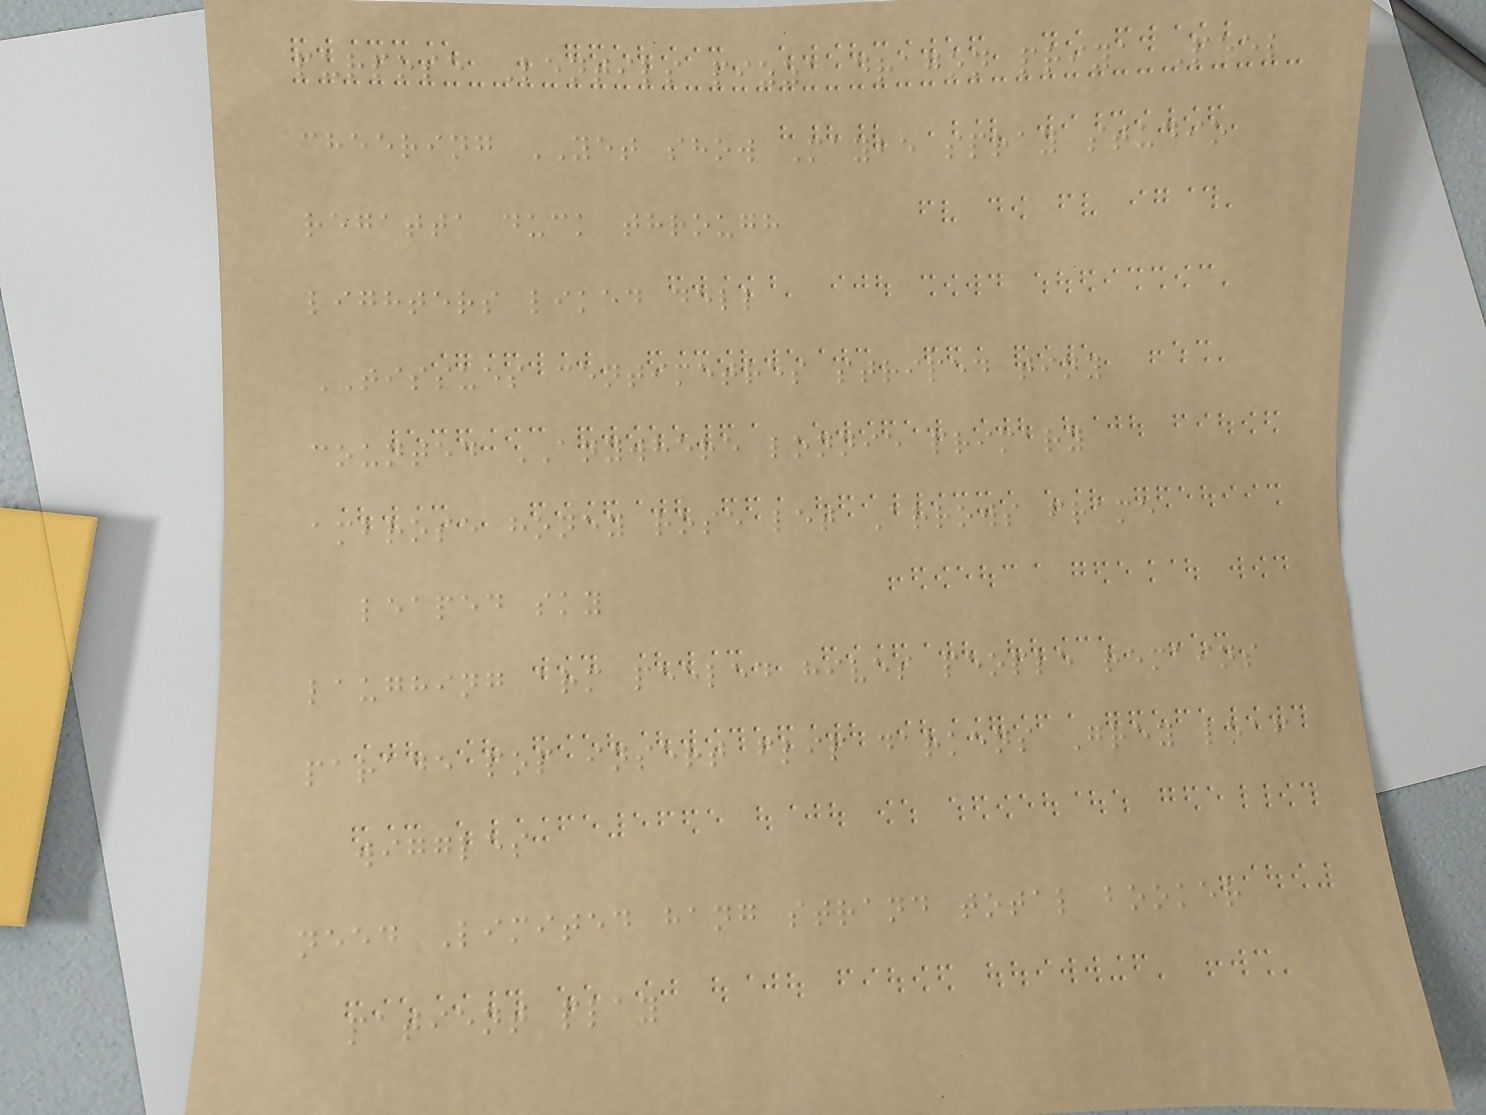purpose Lentils pizza dragon priya Peel
cheering YET show Maybe spray studio
regatta duck through
lighters liked dell
TISSUES centimetres striped tiny
counted ANYWHERE lonnie primary
ambrose honey rose let Arrows frame
leaped sky
laughing arm peeled hives people remains
parade pop insert flip darkens Grey loaf
wiggles
need Limited hang strand total booker
patient play
